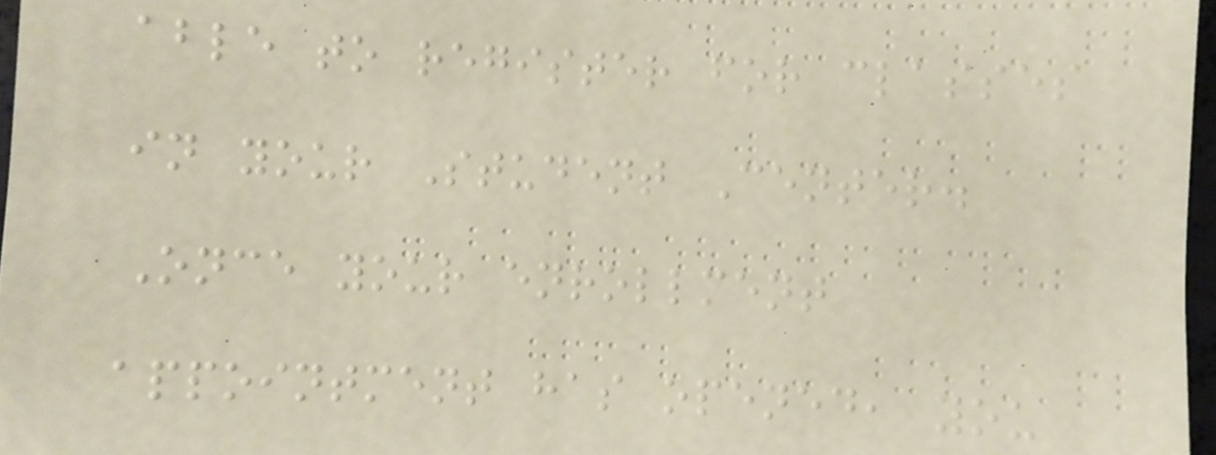able to register for classes
in your Student Center.
Once your enrollment
appointment has opened, you
